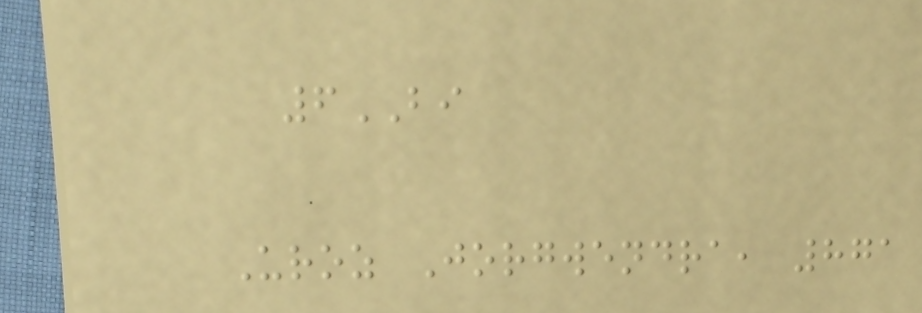6BI
Uroz Jorgwendra, 871
